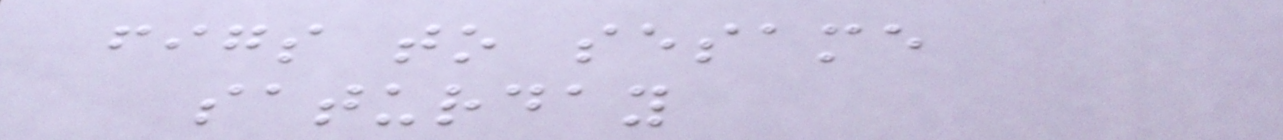figs to sesame
saturday
